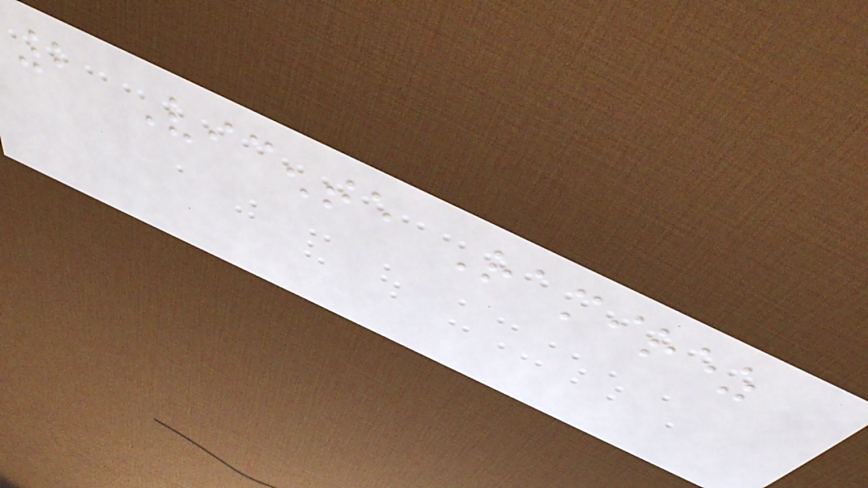2 Vicente Ramirez
